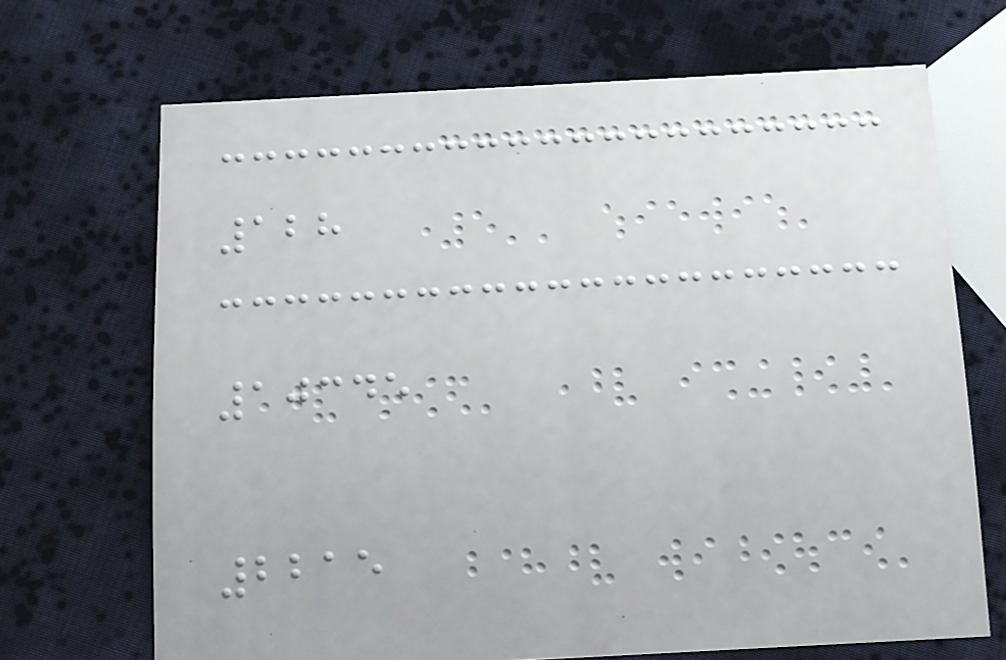128
10345
2215
